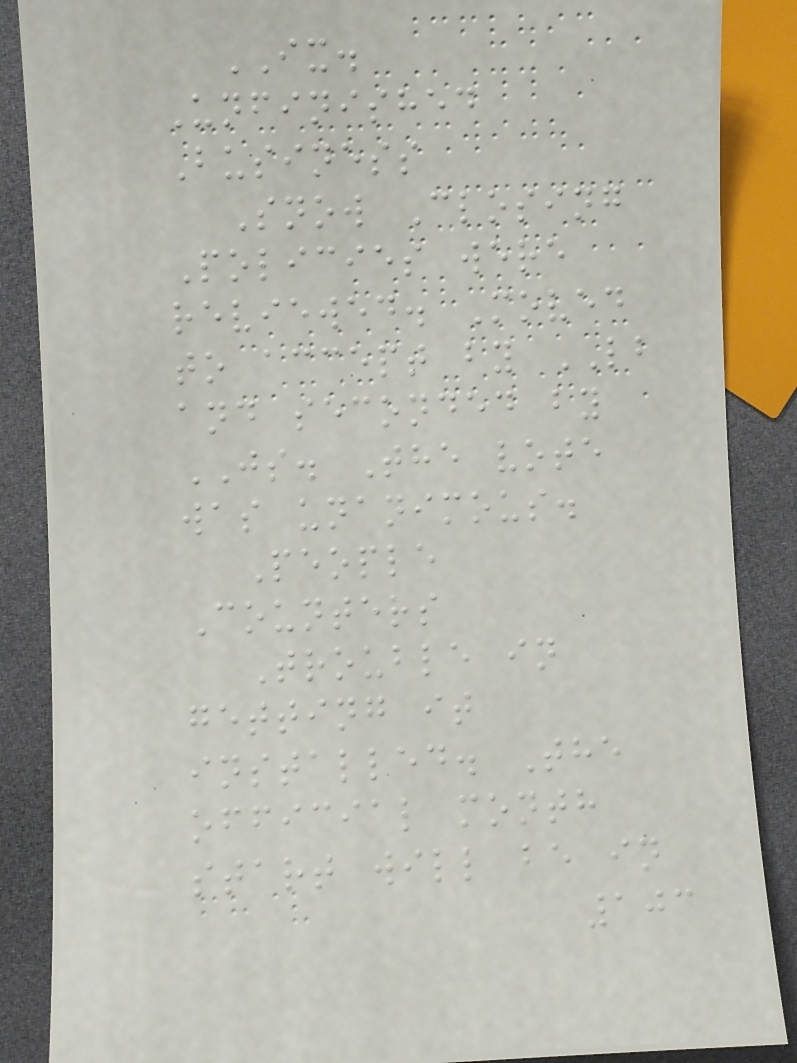IX.
Unfinished
Business
Snow Closing
Policies were
reviewed. Moved
to accept by LB
and seconded by
JS. The vote
was unanimous.
People
Counters
Trouble in
getting it
installed. The
official month
start will be in
103
